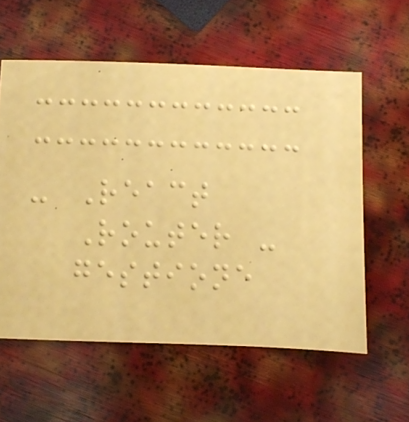- React
Router -
gestione
